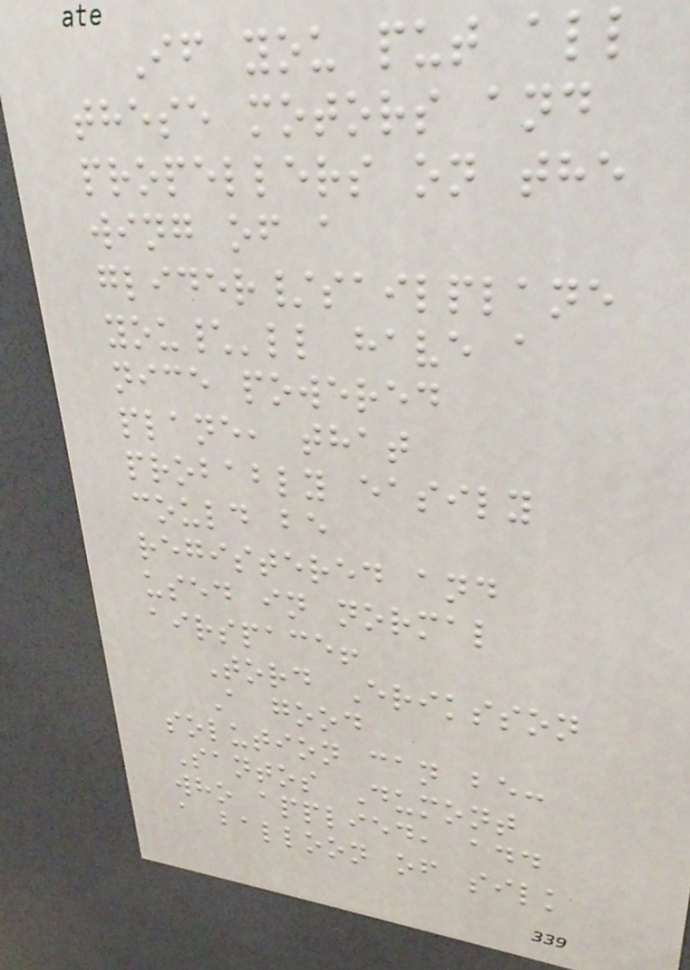If you put all
these motors and
propellers on the
wing of a
glider/sailplane
you\'ll have a
nice powered
plane, that
probably easily
could be
registered and
used in normal
airspace!
Tord Eriksson
A good
solution can be:
Santos Dumont
who applied, add
a balloon of silk
